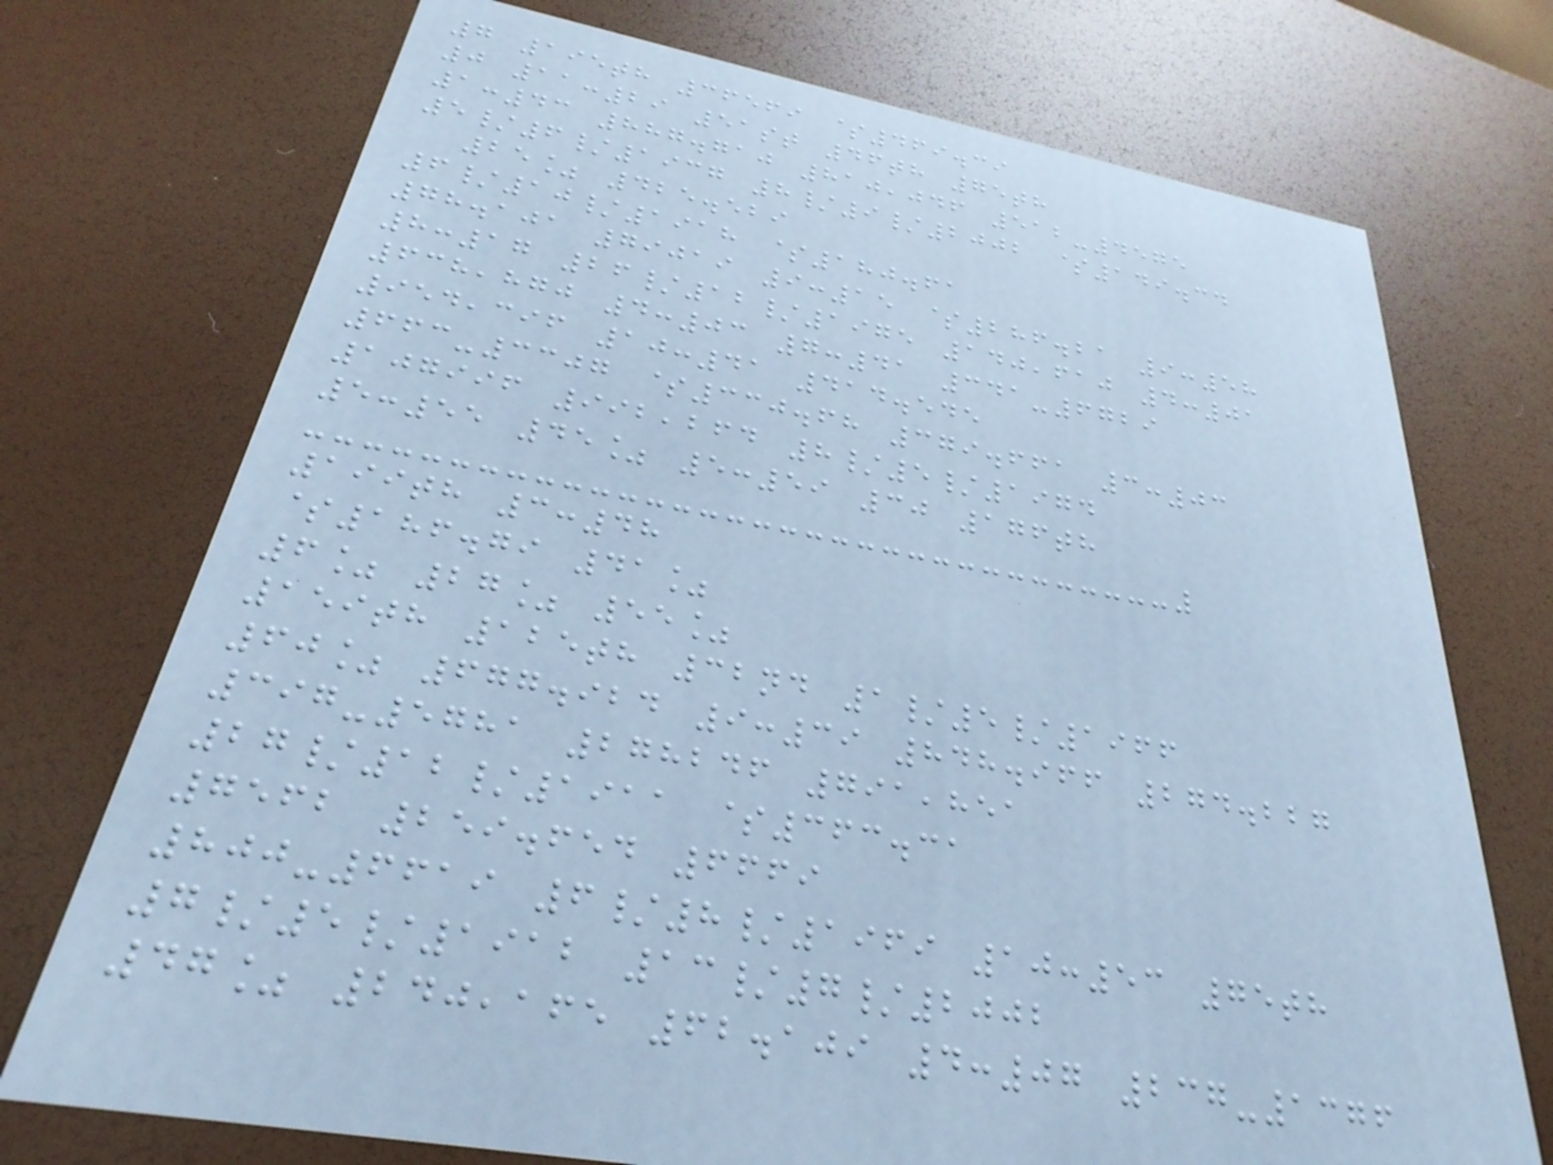7 195th 36569 $469.39
0 11:29 51st 46th 75th
1:43 887.710 810,046 512-4575
5/6/1937 8/9/2002 $149.34
25% 425.529
6/10/1918 $180.61
78.101 79019 9:15 $286.21 9:58
8:17 26/12/1975 140,610 4:01
638,870 4:03 7:41 341-6729
954,396 10:41 414.545
663-3307 $330.68 379.661 3:03
107996 992,264 8/5/1974
5:55 45% 5:59 30 176th
199th 3:48
$186.79 41%
6% 27% 55%
159th 125th 32nd 1/5/1966
60% 677.924 9:39 848.966 274.227
397-5781 278246 791,851
27/12/1911 $363.31
7562 259.654 6669
800-6619 6/8/1969 10:53 75th
7/5/1912 13/7/2002
47% 240,165 62.109 4:07 237-1376
